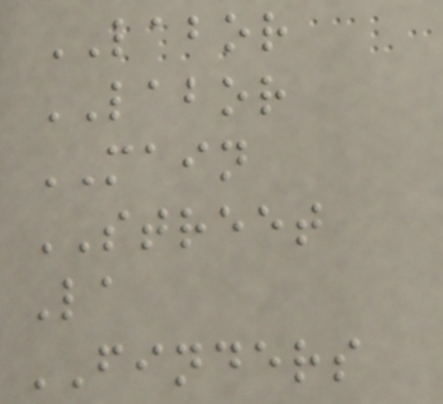LABOR
LABOR
MAIN
STREET
La
FINDERS
